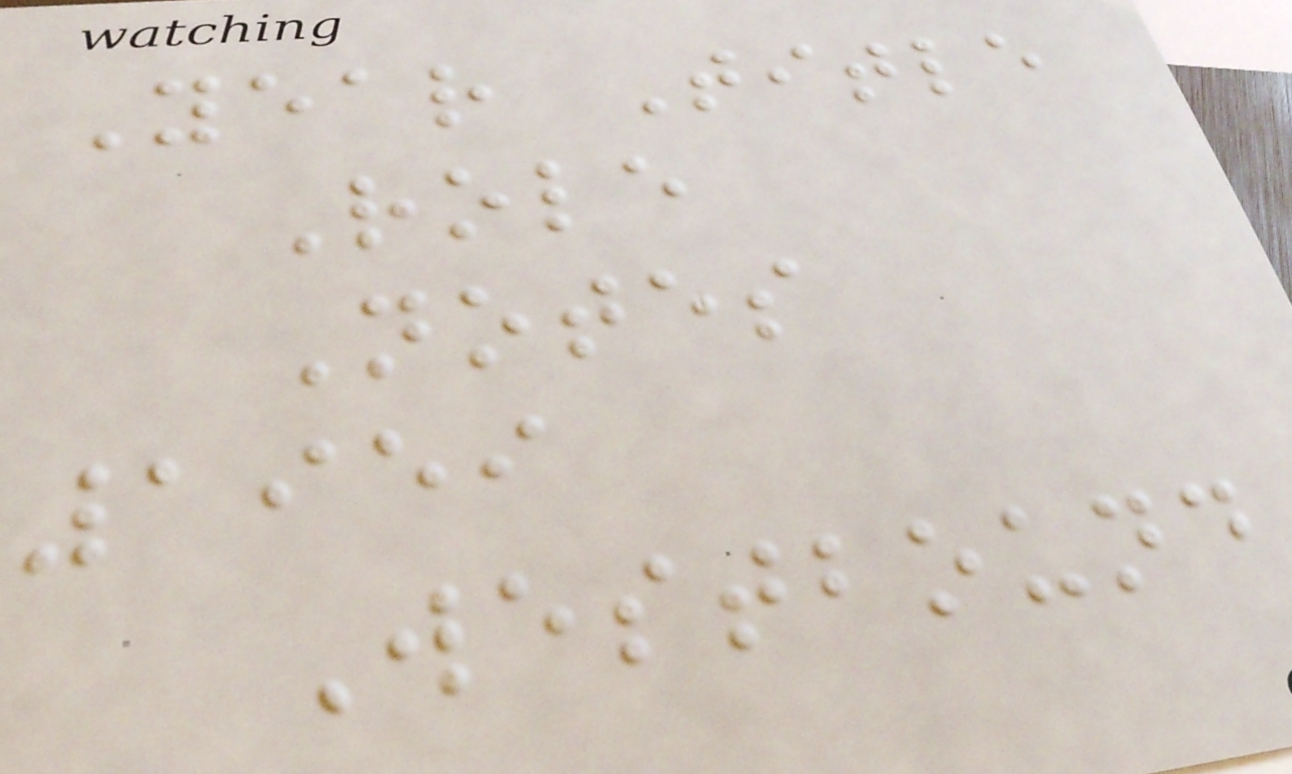Year Title
Role
Notes
1959
Westbound
